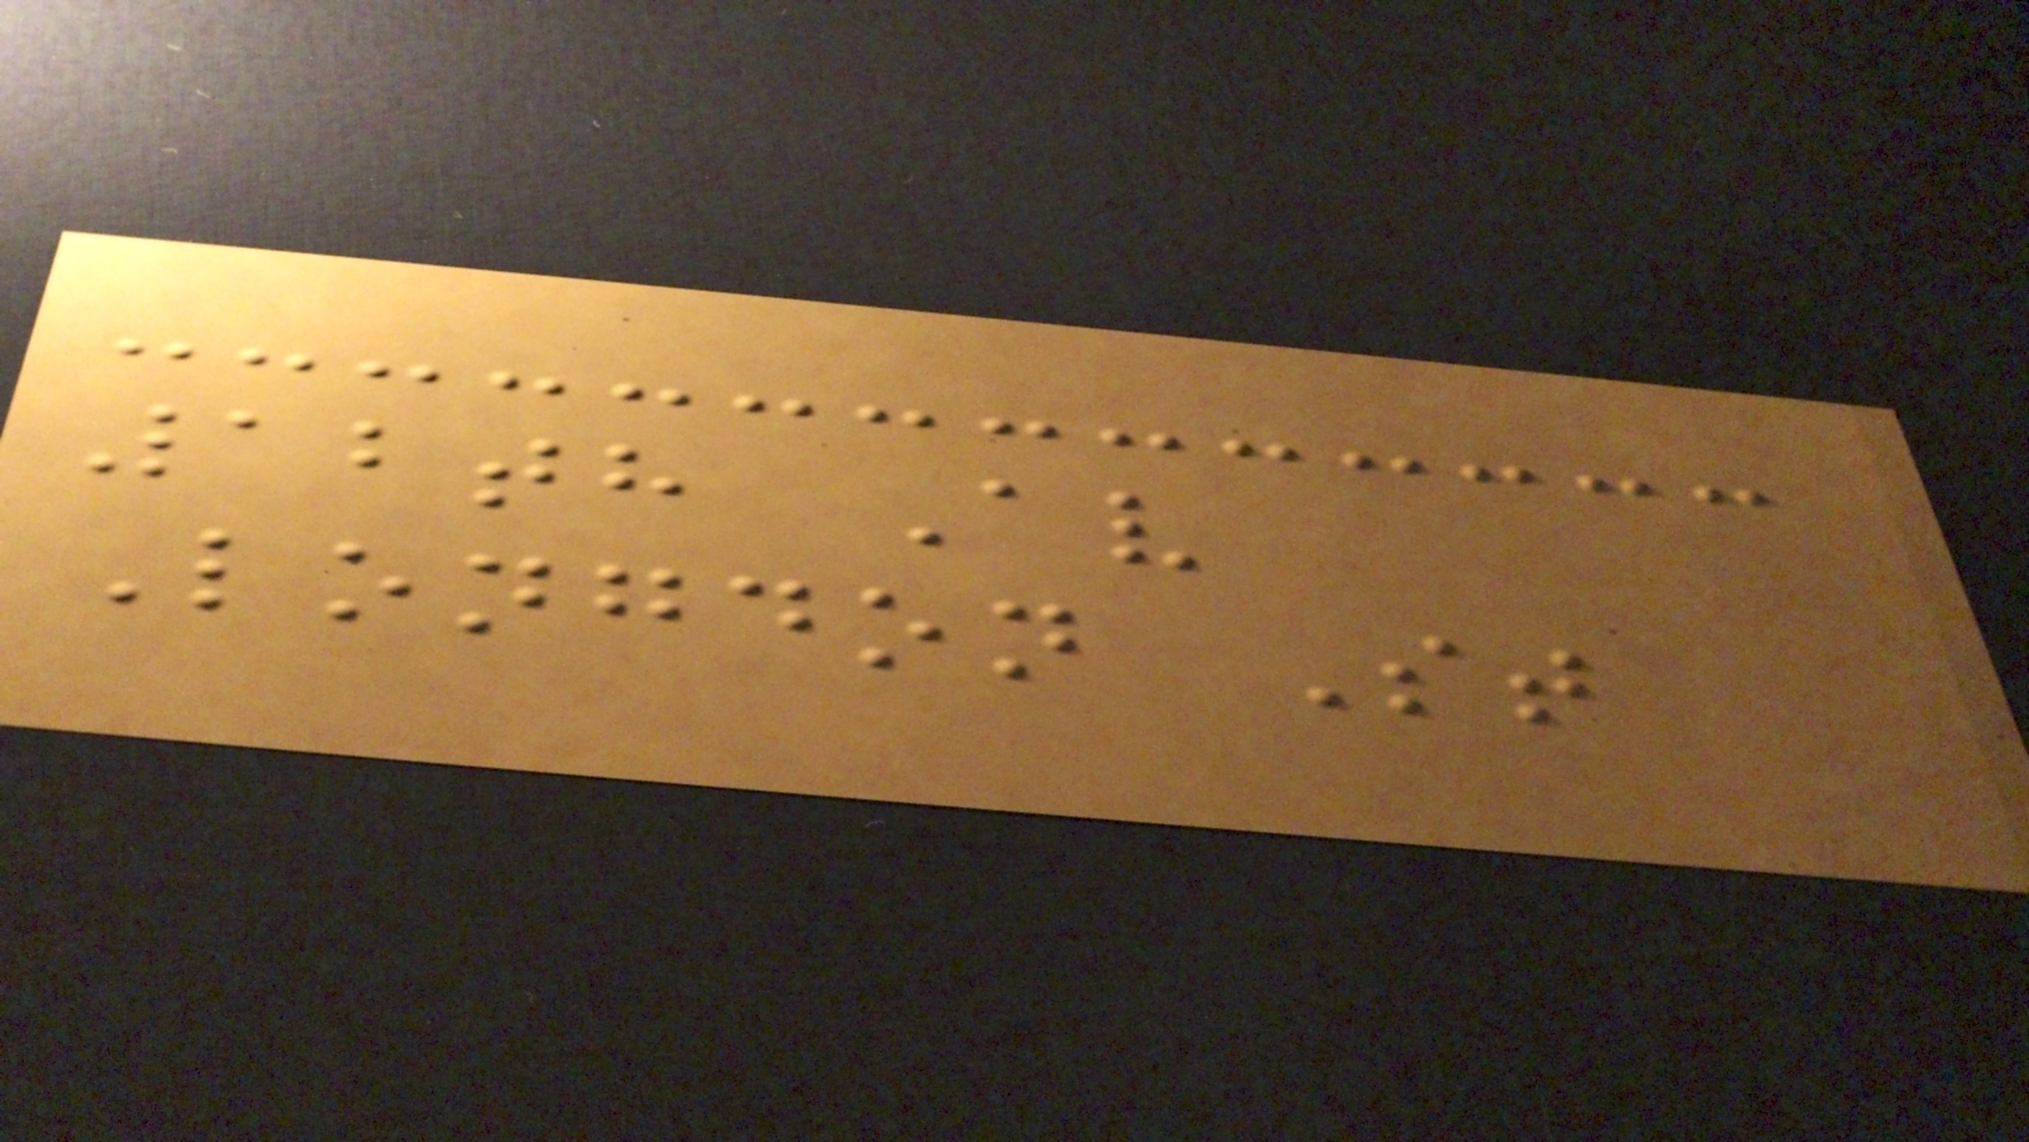12th Av
Longdon St
